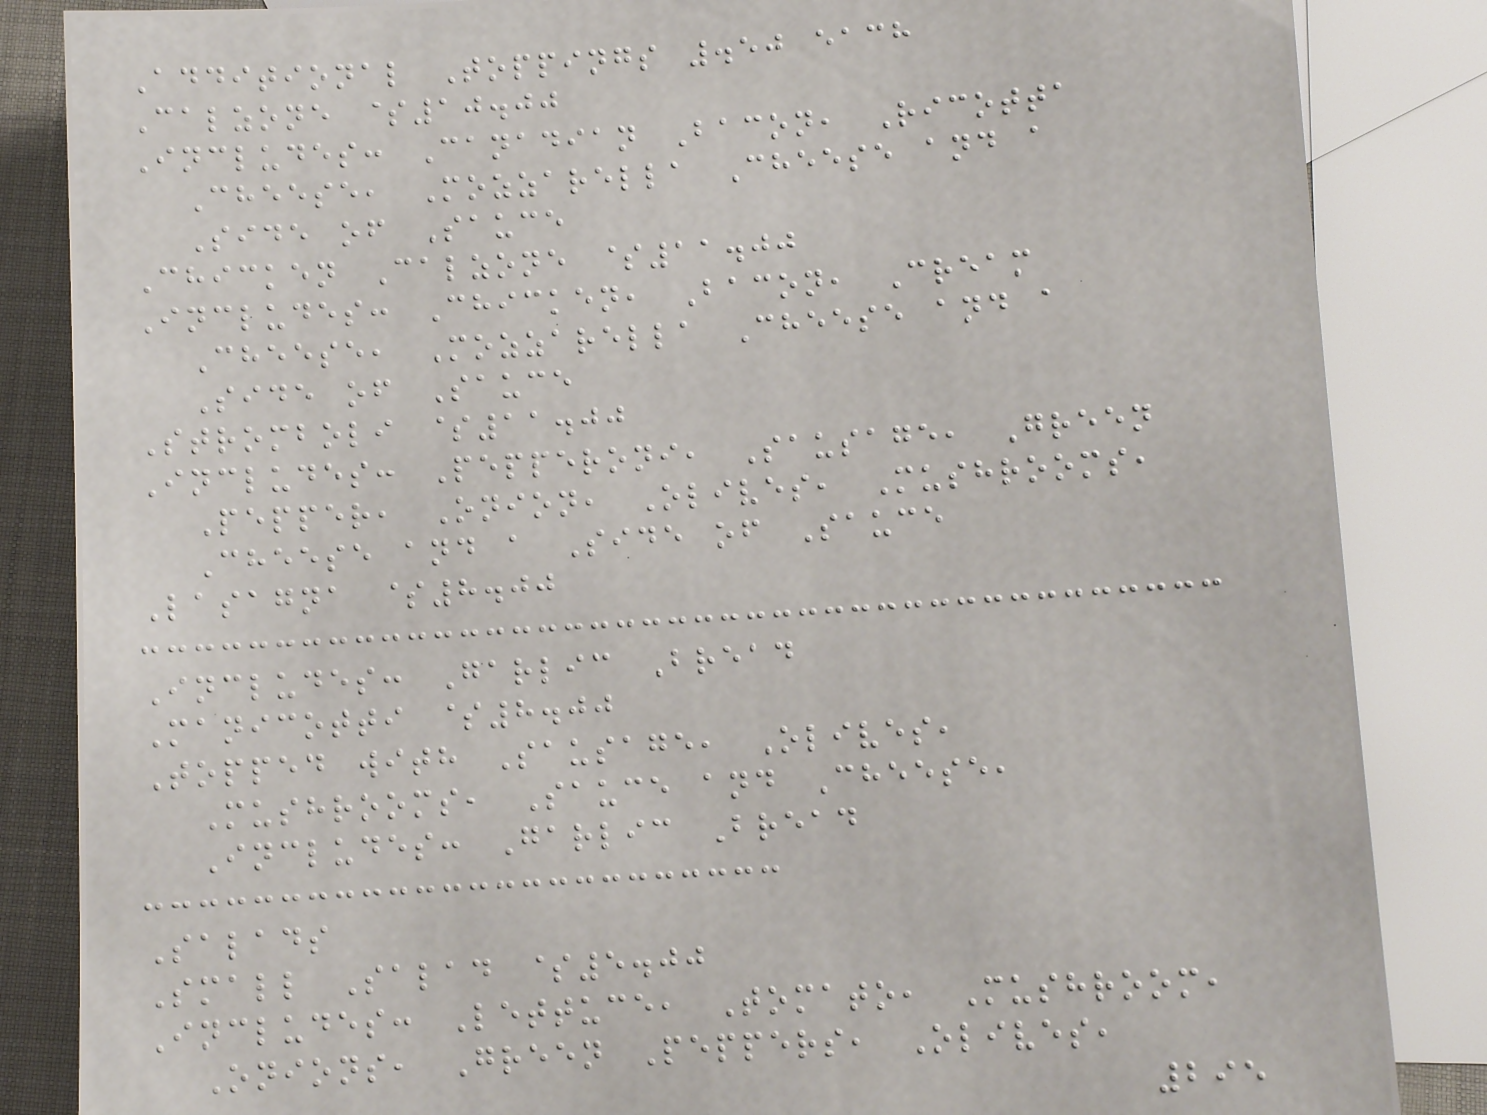Additional Toppings .50 each
Calzone $10.00
Includes: Canadian Bacon, Ricotta
Cheese, Mozzarella Cheese and a
Side of Sauce
Chicken Calzone $11.00
Includes: Chicken, Bacon, Cream
Cheese, Mozzarella Cheese and a
Side of Sauce
Stromboli $11.00
Includes: Pepperoni, Sausage, Green
Pepper, Onion, Olives, Mushrooms,
Cheese and a Side of Sauce
Lasagna $8.00
Includes: Garlic Bread
Manicotti $8.00
Topped with Sausage, Olives,
Mushrooms, Sauce and Cheese,
Includes: Garlic Bread
Salads
Small Salad $5.00
Includes: Lettuce, Tomato, Mushroom,
Onions, Green Peppers, Olives,
295
